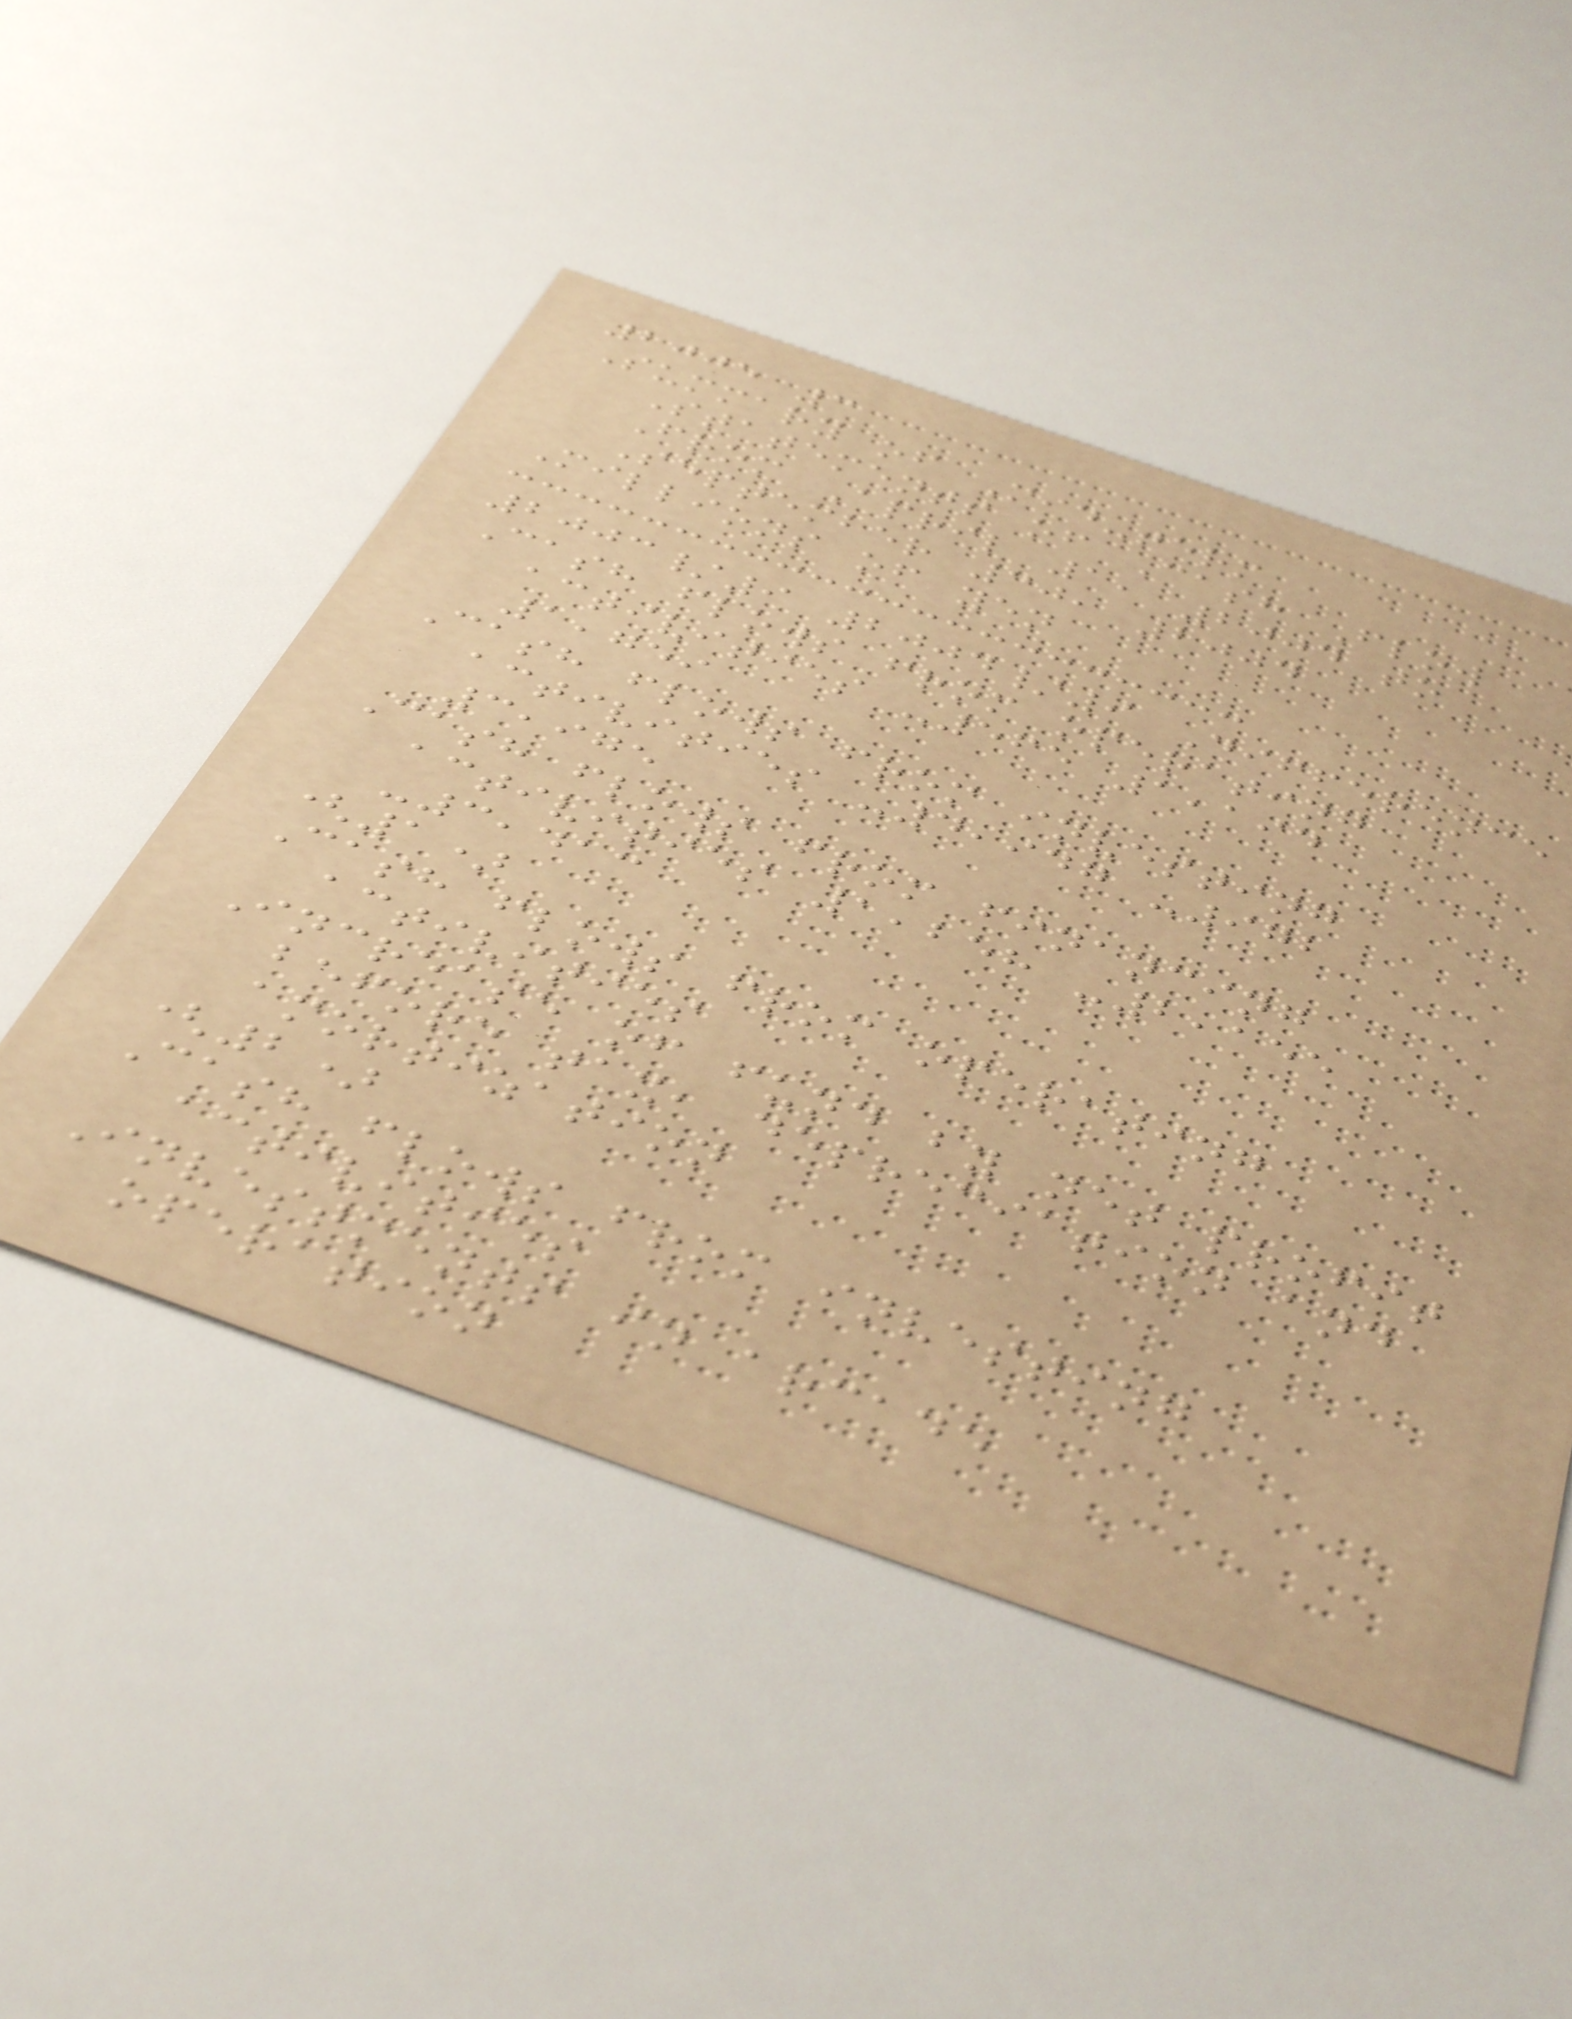2005 3
Summary of Mid-term
Statements of Cash Flow
From April 1, 2004 to
September 30, 2004
Millions of yen
2003/9 2004/9 Difference
Cash flows from operating
activities -565 1,194
1,759
Cash flows from investing
activities -4,947 -972
3,975
Cash flows from financing
activities 1,258 -2,155
-3,413
(1)
Cash flows from operating
activities
Increase of fund by net profit
before tax, depreciation and
amortization
(2)
Cash flows from investing
activities
Investments in arcade
operation
